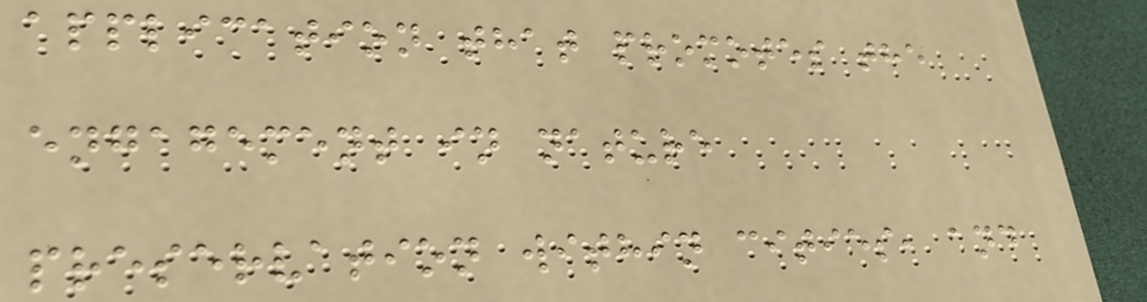application that promotes the
engagement in nature
preservation within cities, and
